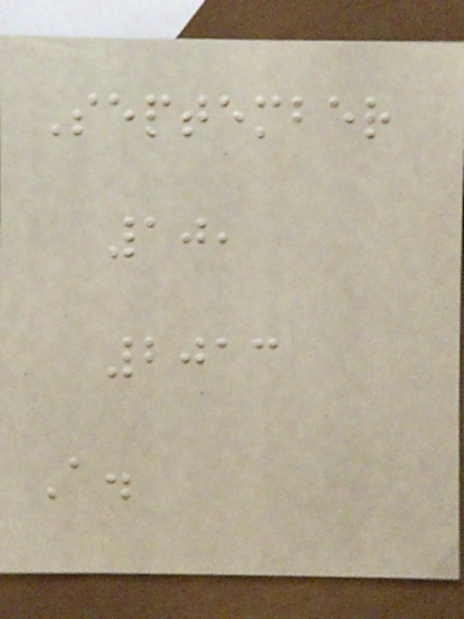September
10,
2013
A.
